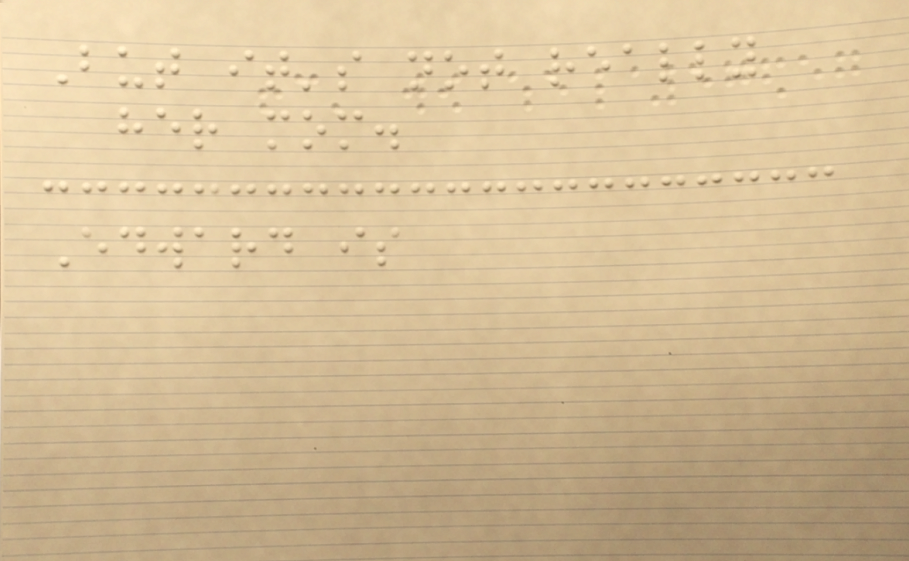But it's not really
her mom.
Edward is
